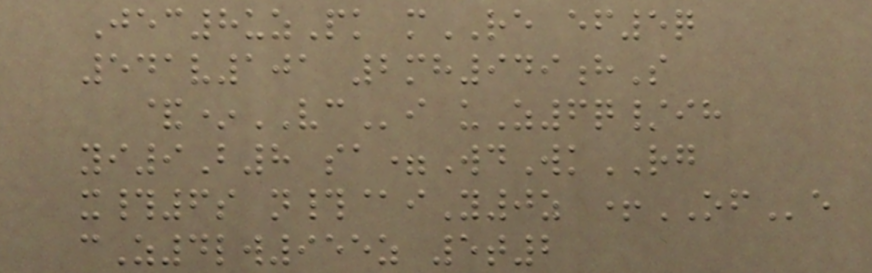Jec8uzPk mRE ef5q
541v101 2mh949hS
&*VCi uZ6q/ih
yi9B8 sa=WdWkRG
x#6s n#@iY0z +OFe
cZ4lw955z 5t2
